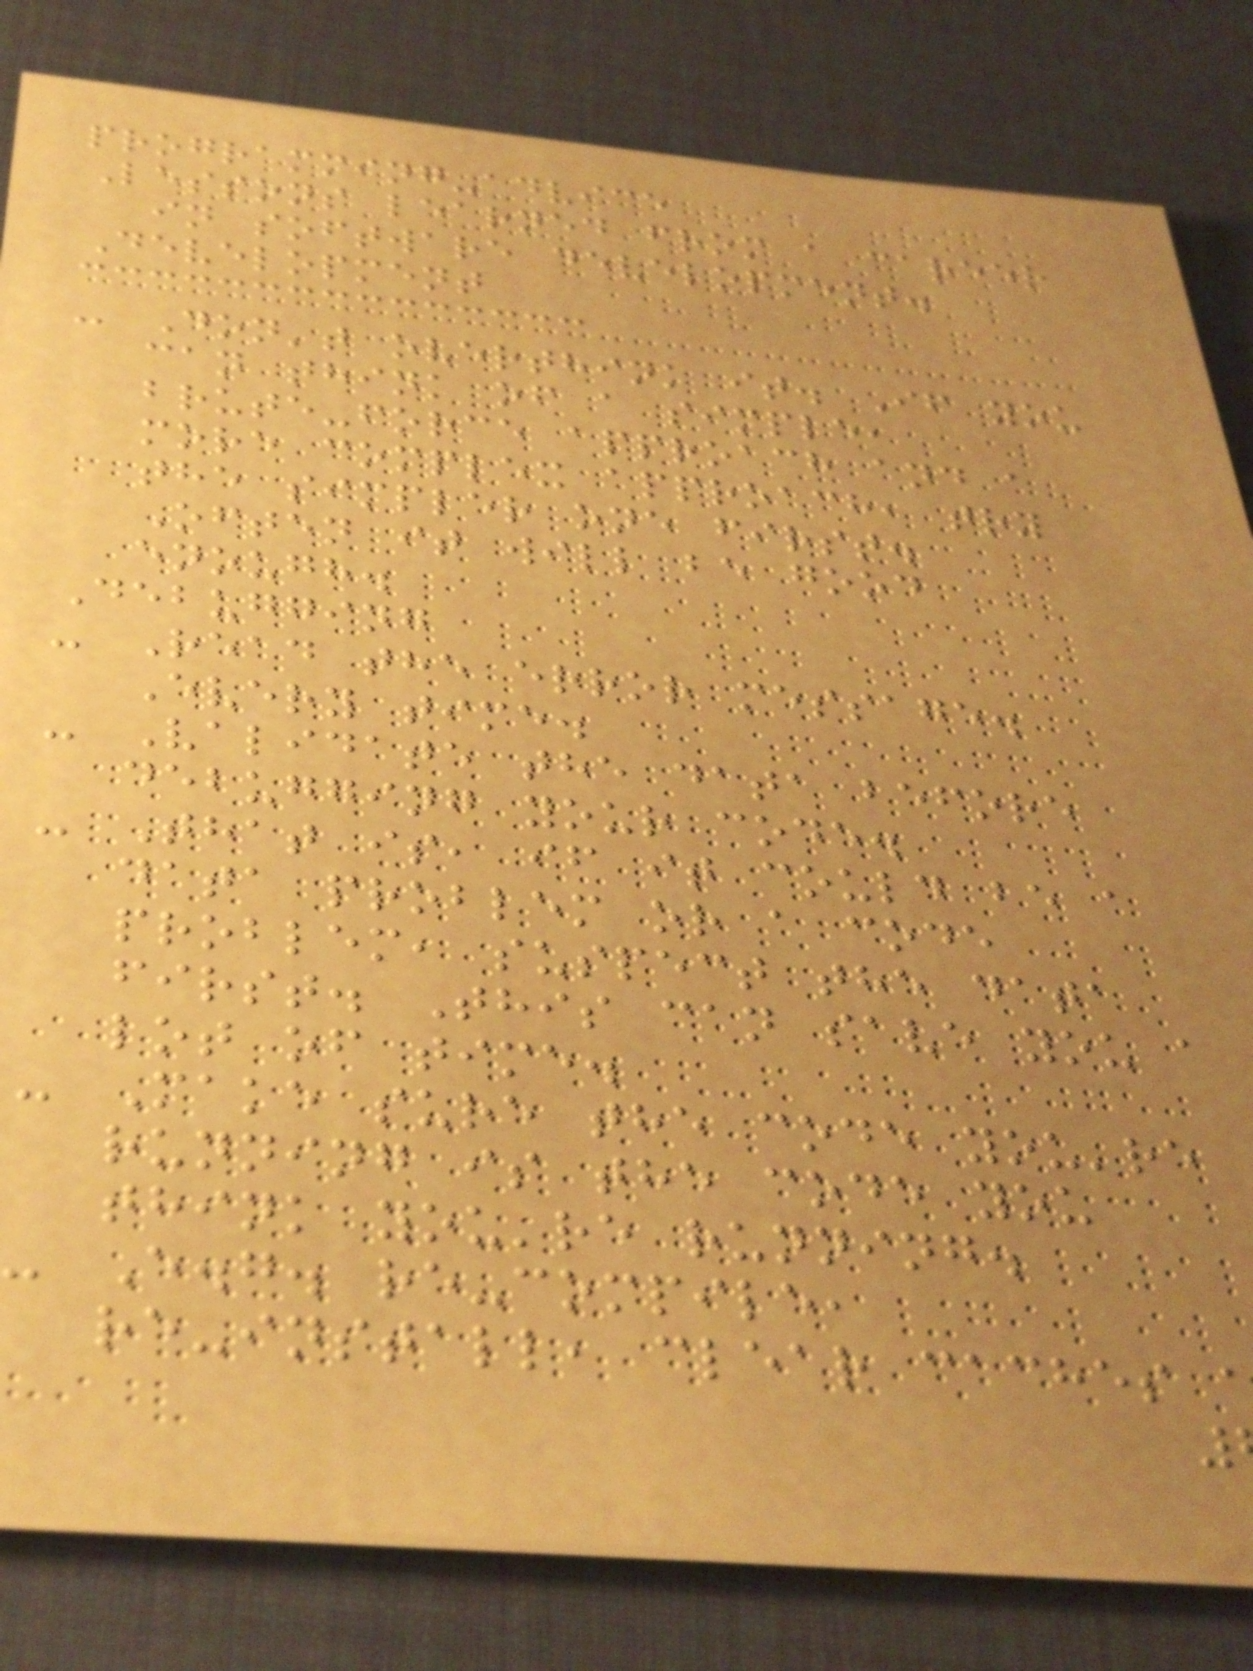programming-advice
Lessons learned from a career
in software development.
Development
- Don't overthink it. If you
can think of a simple,
brute-force approach and a
more complex approach, try
the simpler one first.
Often it will be good
enough.
Debugging
- Read the error message.
Every time.
- Validate the data before
debugging your code.
- That is, if it could be a
data problem or a code
problem, suspect the data
first. This can save you a
lot of time.
- Make sure the code you're
running is the code you
think you're running.
- E.g. re-compile,
re-install, clear caches
